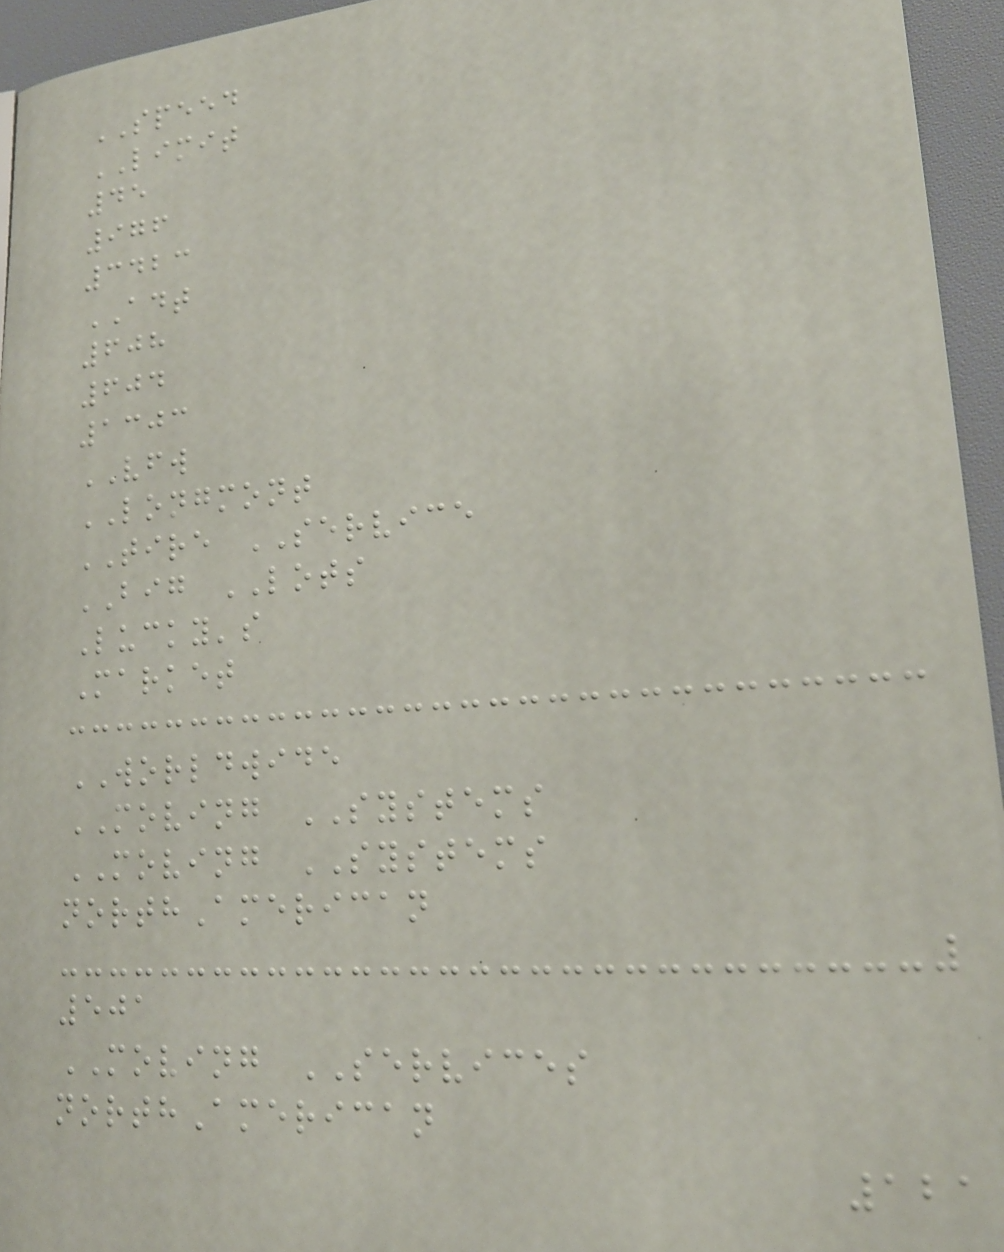SPEED
LIMIT
45
976
3423
ADT
608
604
1303
VFW
LONGMONT
TIRE SERVICE
BIG LOTS
Lucky's
Market
WORLDWIDE
MOVING SYSTEMS
MOVING SYSTEMS
northAmerican
501
MOVING SERVICES
northAmerican
121
